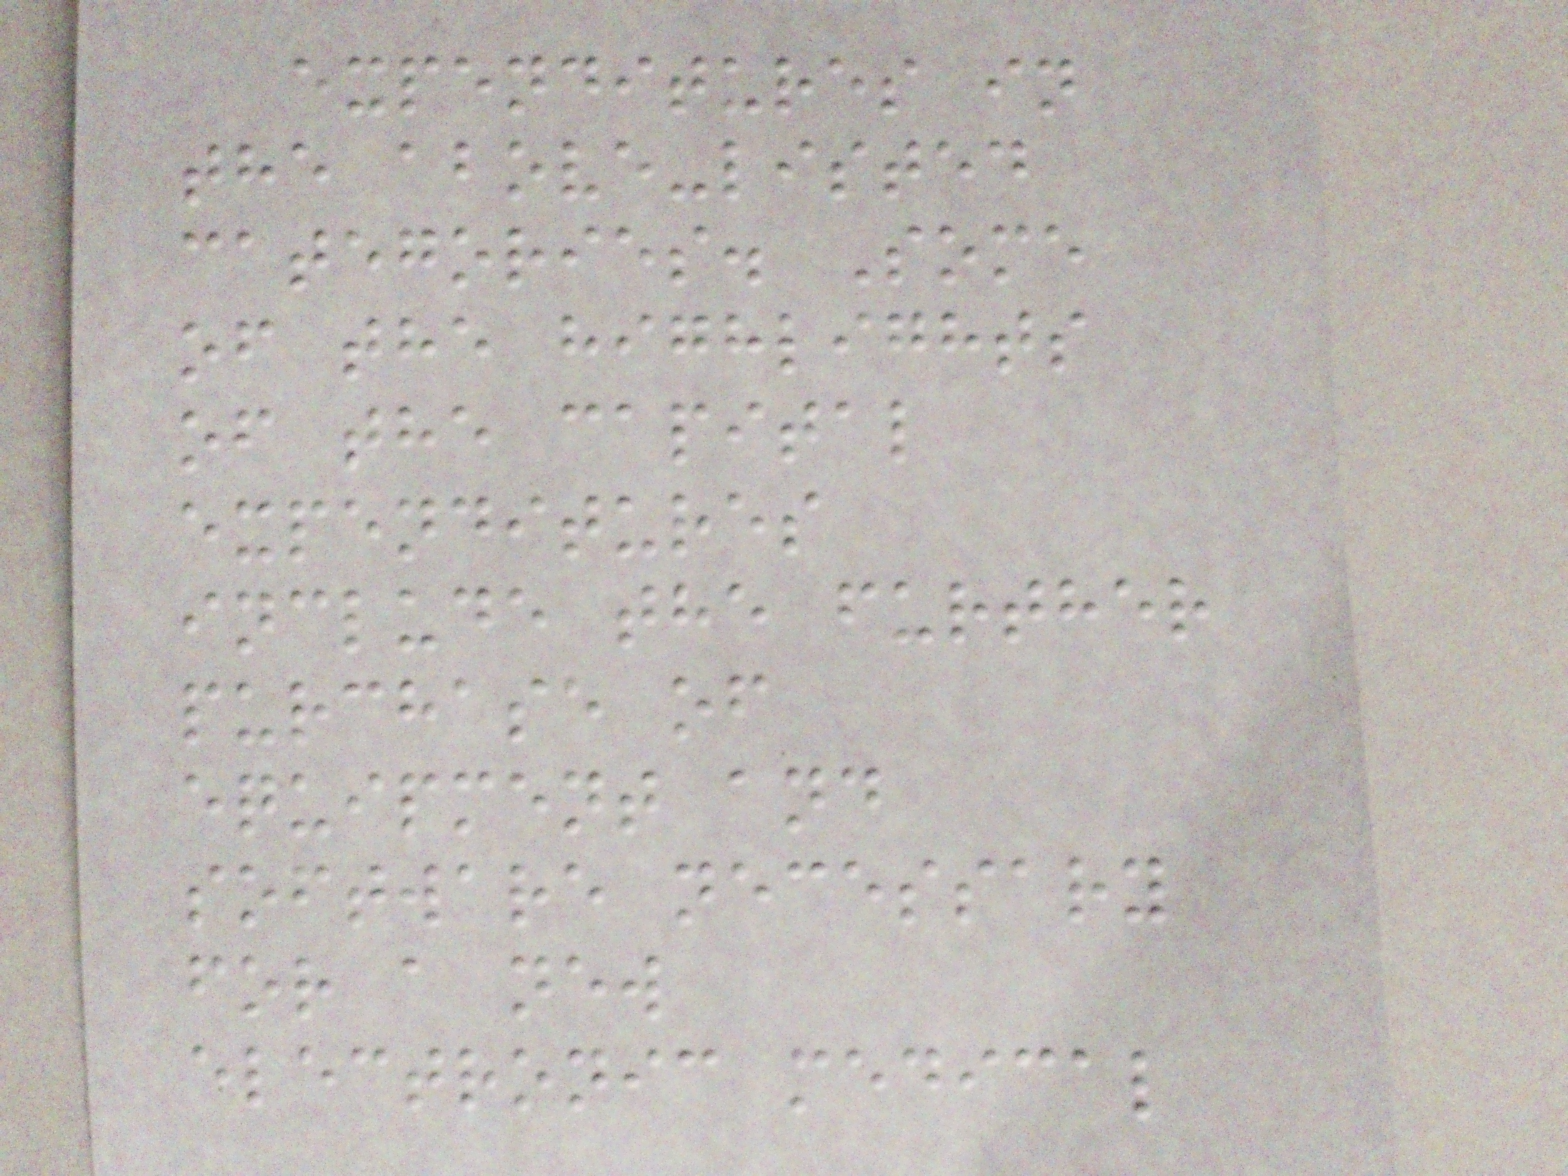expenditures in
the above-listed
categories. Some
of the highlights
of the capital
expenditures
include the further
purchase of
equipment and
software necessary
for a new
electronic medical
